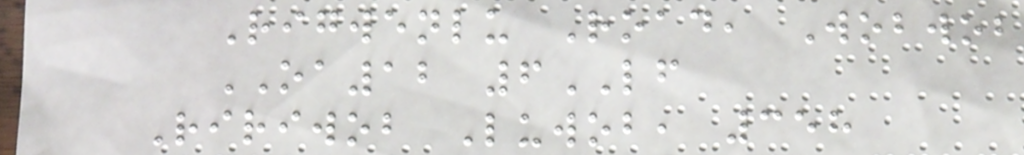Rigwenlu Road, Wobwob
OA12 6LF
Ririwob Luwob, 358
